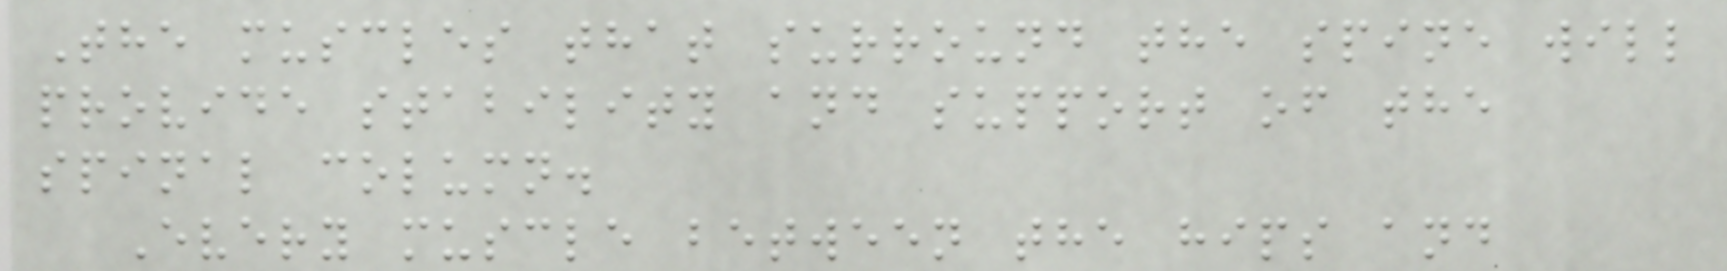The muscles that surround the spine will
provide stability and support of the
spinal column.
Every muscle between the hips and
